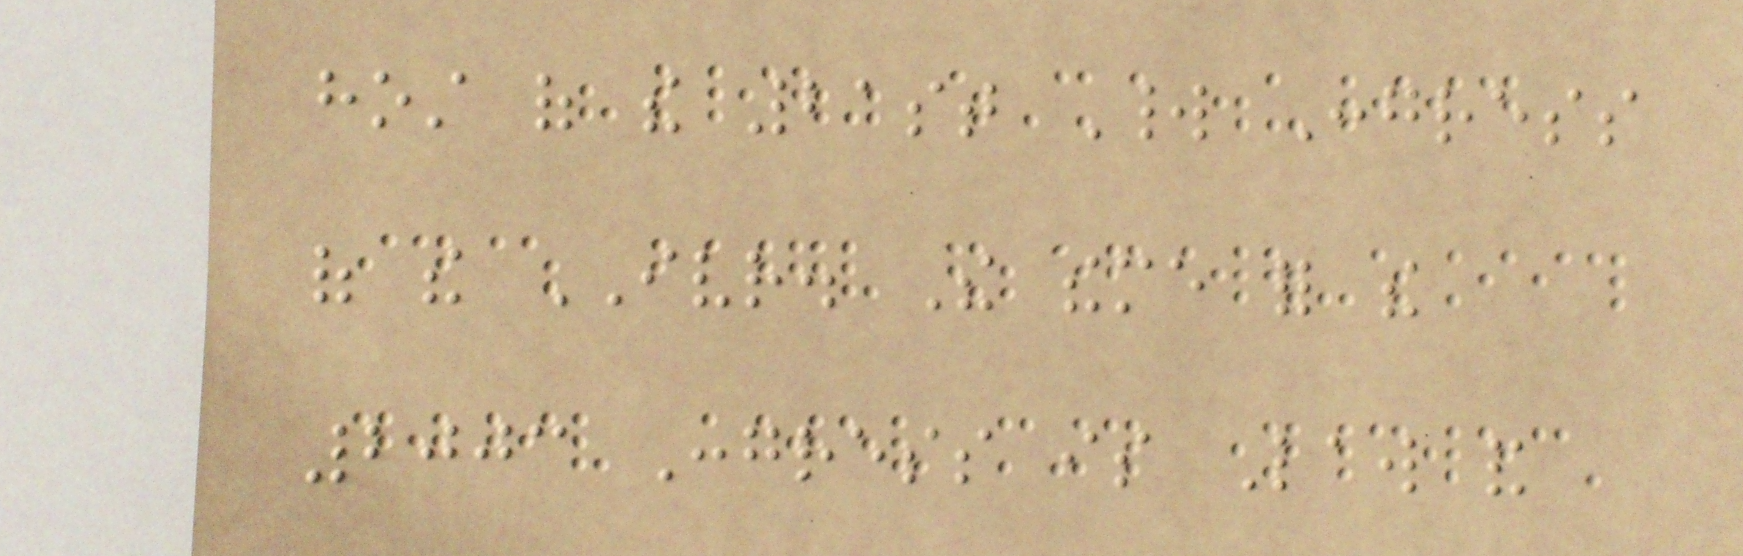host of the 21st World Congress
of the IVR. The theme for the
2003 Congress is Law and
